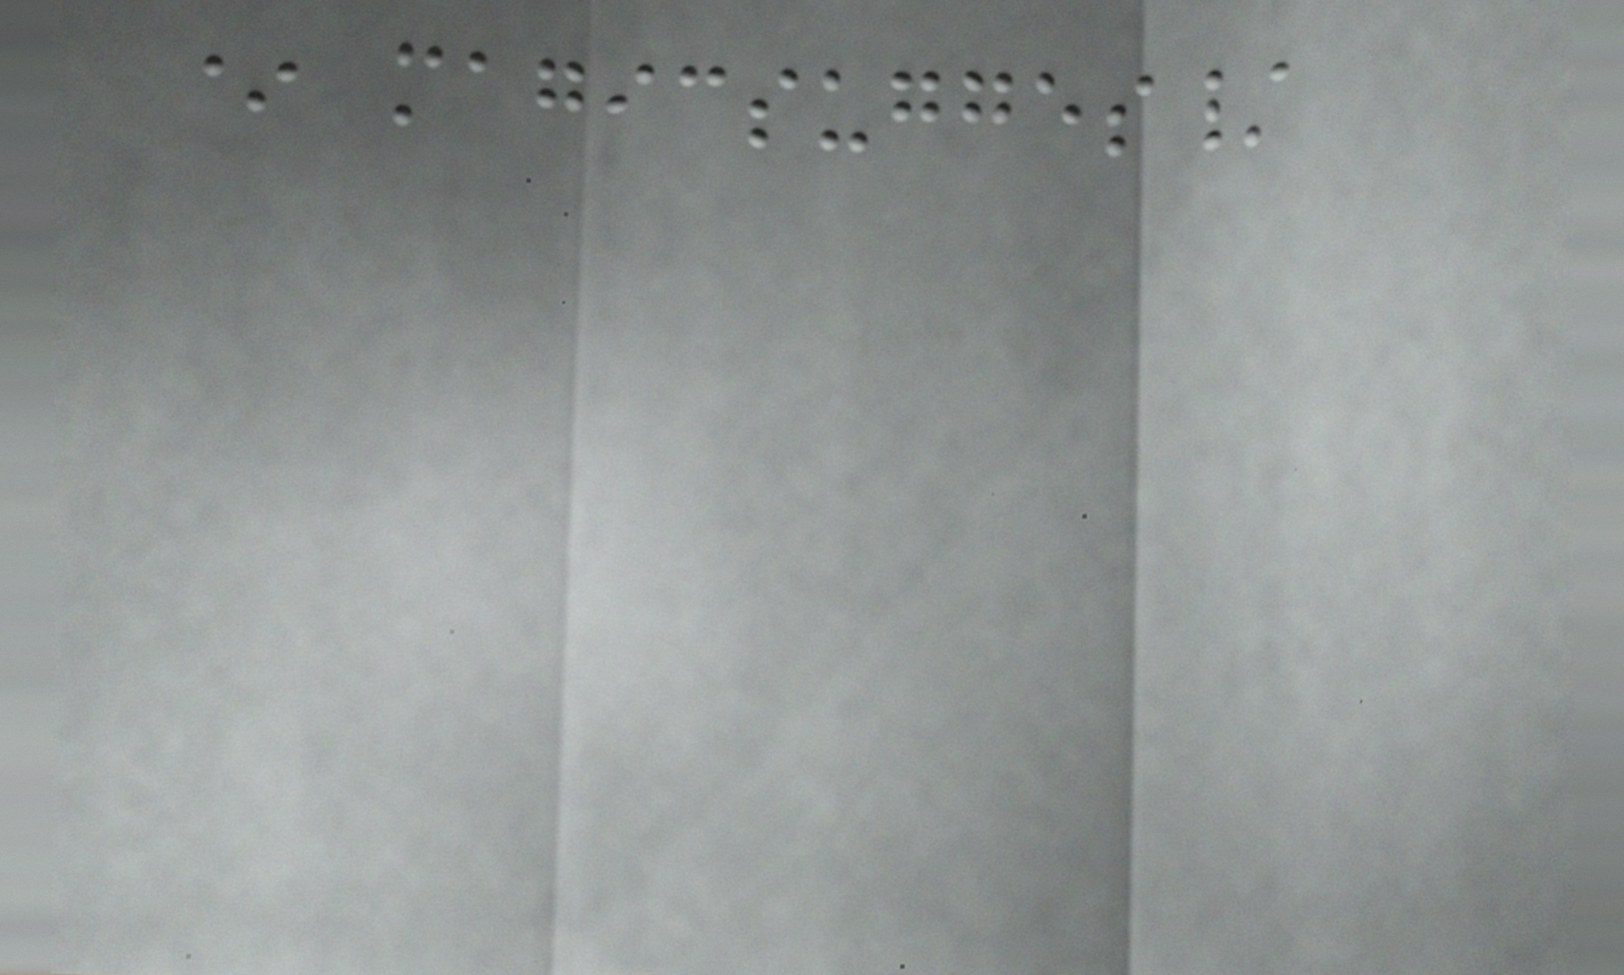* magicsugges/
